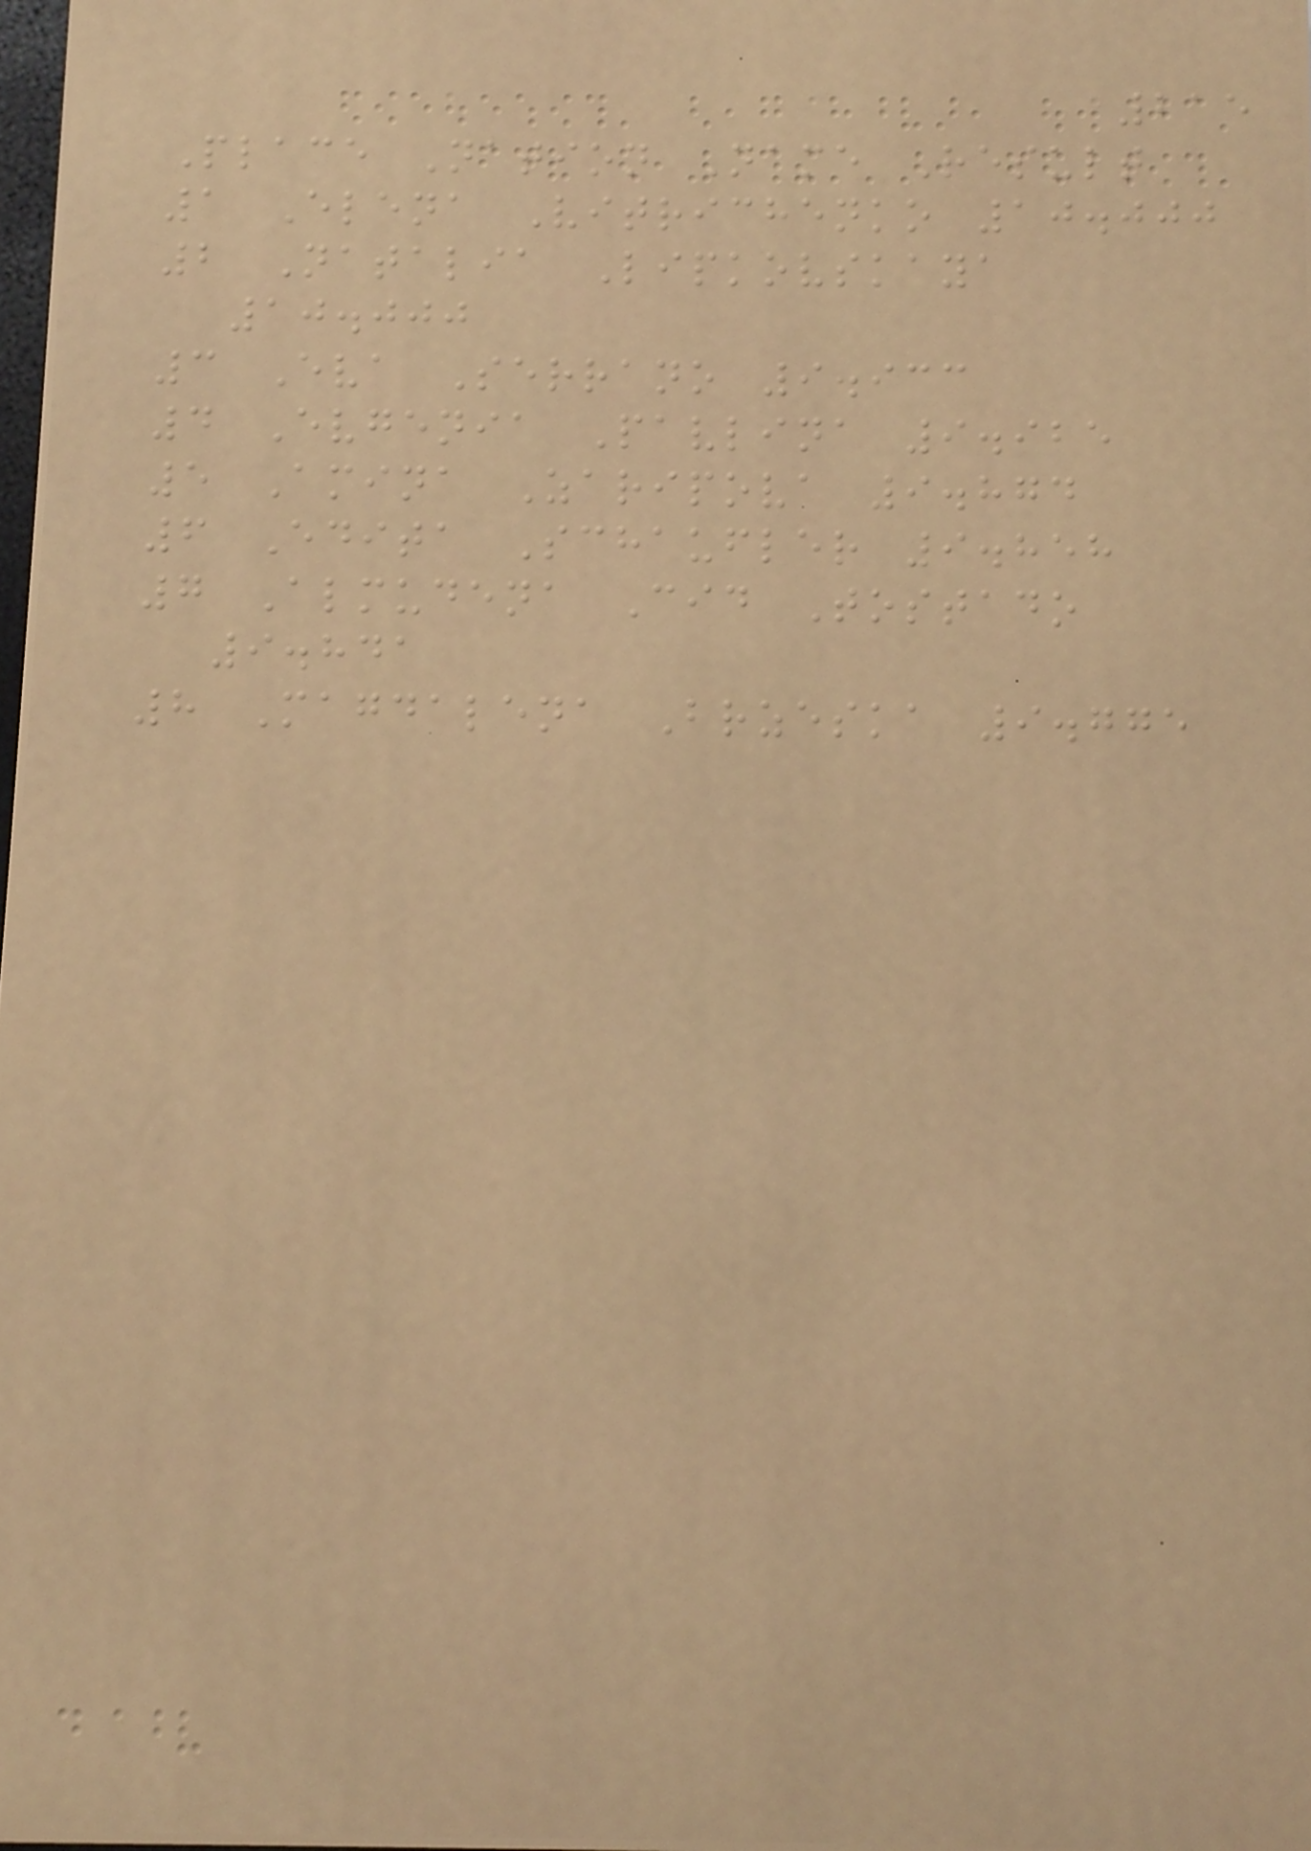215
Place Nation Name Result
1 Elena Vitrichenko 10.000
2 Natalia Lipkovskaya
10.000
3 Eva Serrano 9.933
4 Evgenia Pavlina 9.925
5 Amina Zaripova 9.874
6 Edita Schaufler 9.858
7 Almudena Cid Tostado
9.841
8 Magdalena Brzeska 9.775
